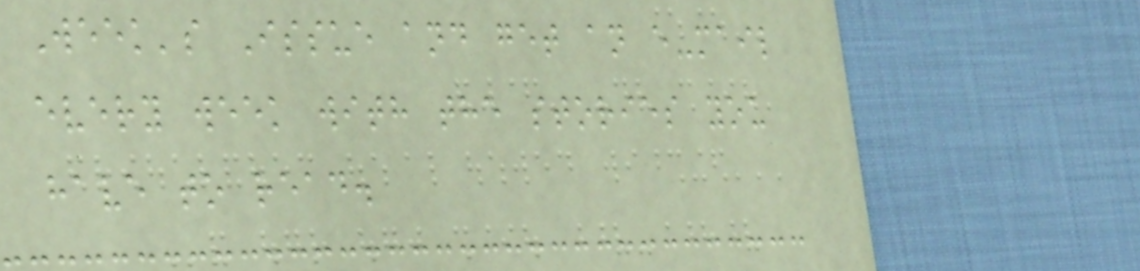Week's Issue and get an e-mail
every week with the stories you
have to read.
